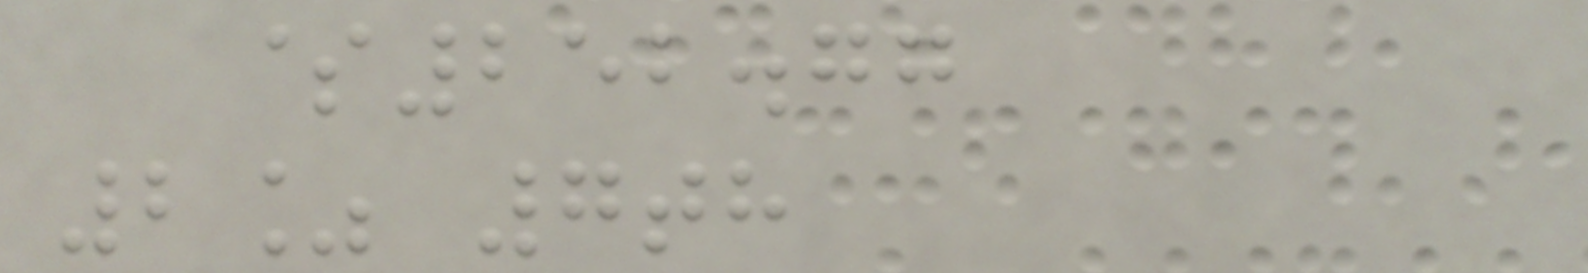$252.77
2% 7th
